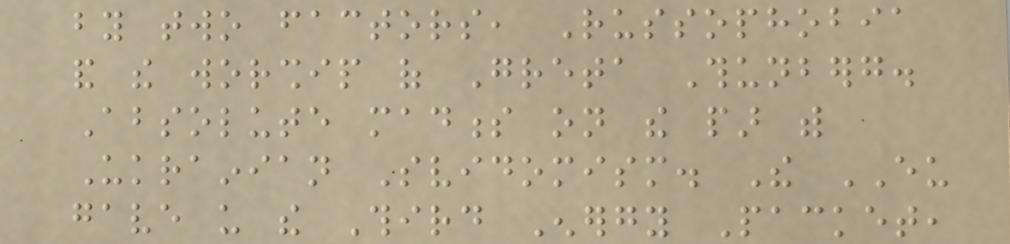by two factors, Russophobia
and the worship of Greta Thunberg.
Absolute madness on the par with
Ukrainian Svidomism. The EU
gave us the Third Energy Packet,
